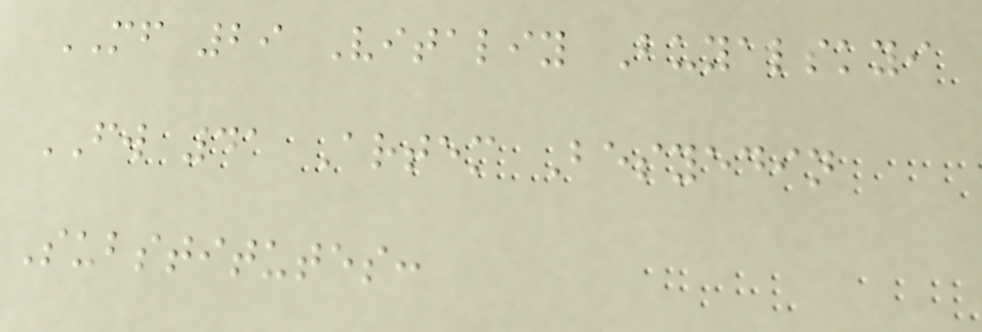MF 29 Vitaliy Buyalskyi
FW 41 Artem Besyedin
Substitutes:
